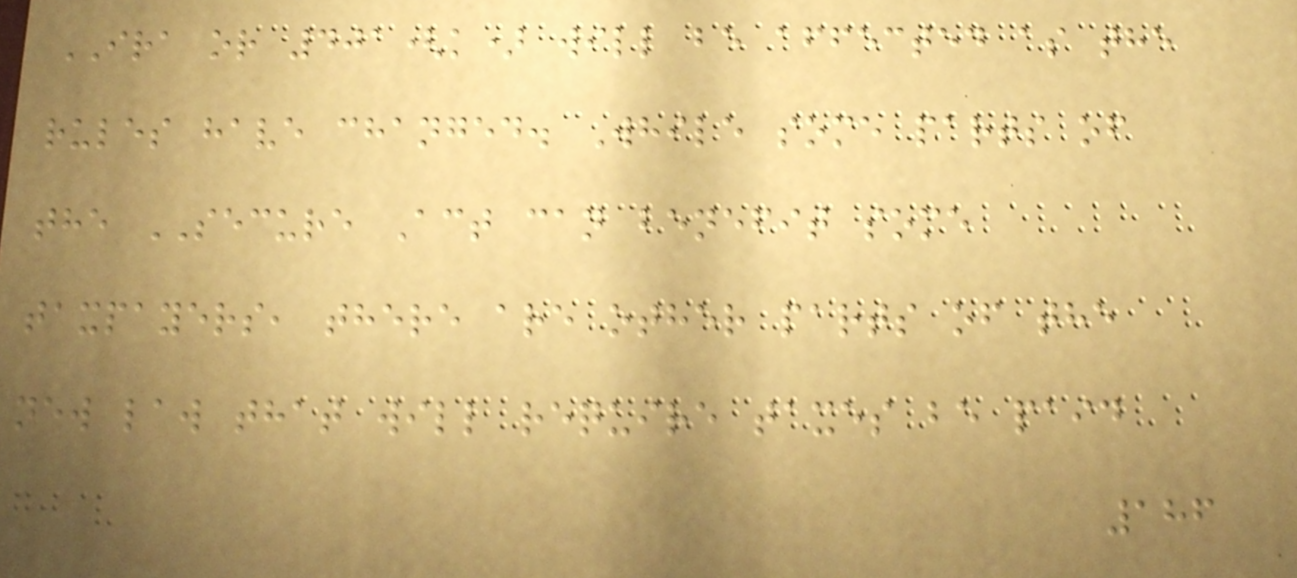IRA or 401(k) will be affected as the
rules have changed. While some parts of
the SECURE Act can benefit some
taxpayers, there are other parts of the
new law that will require taxes be paid
186
